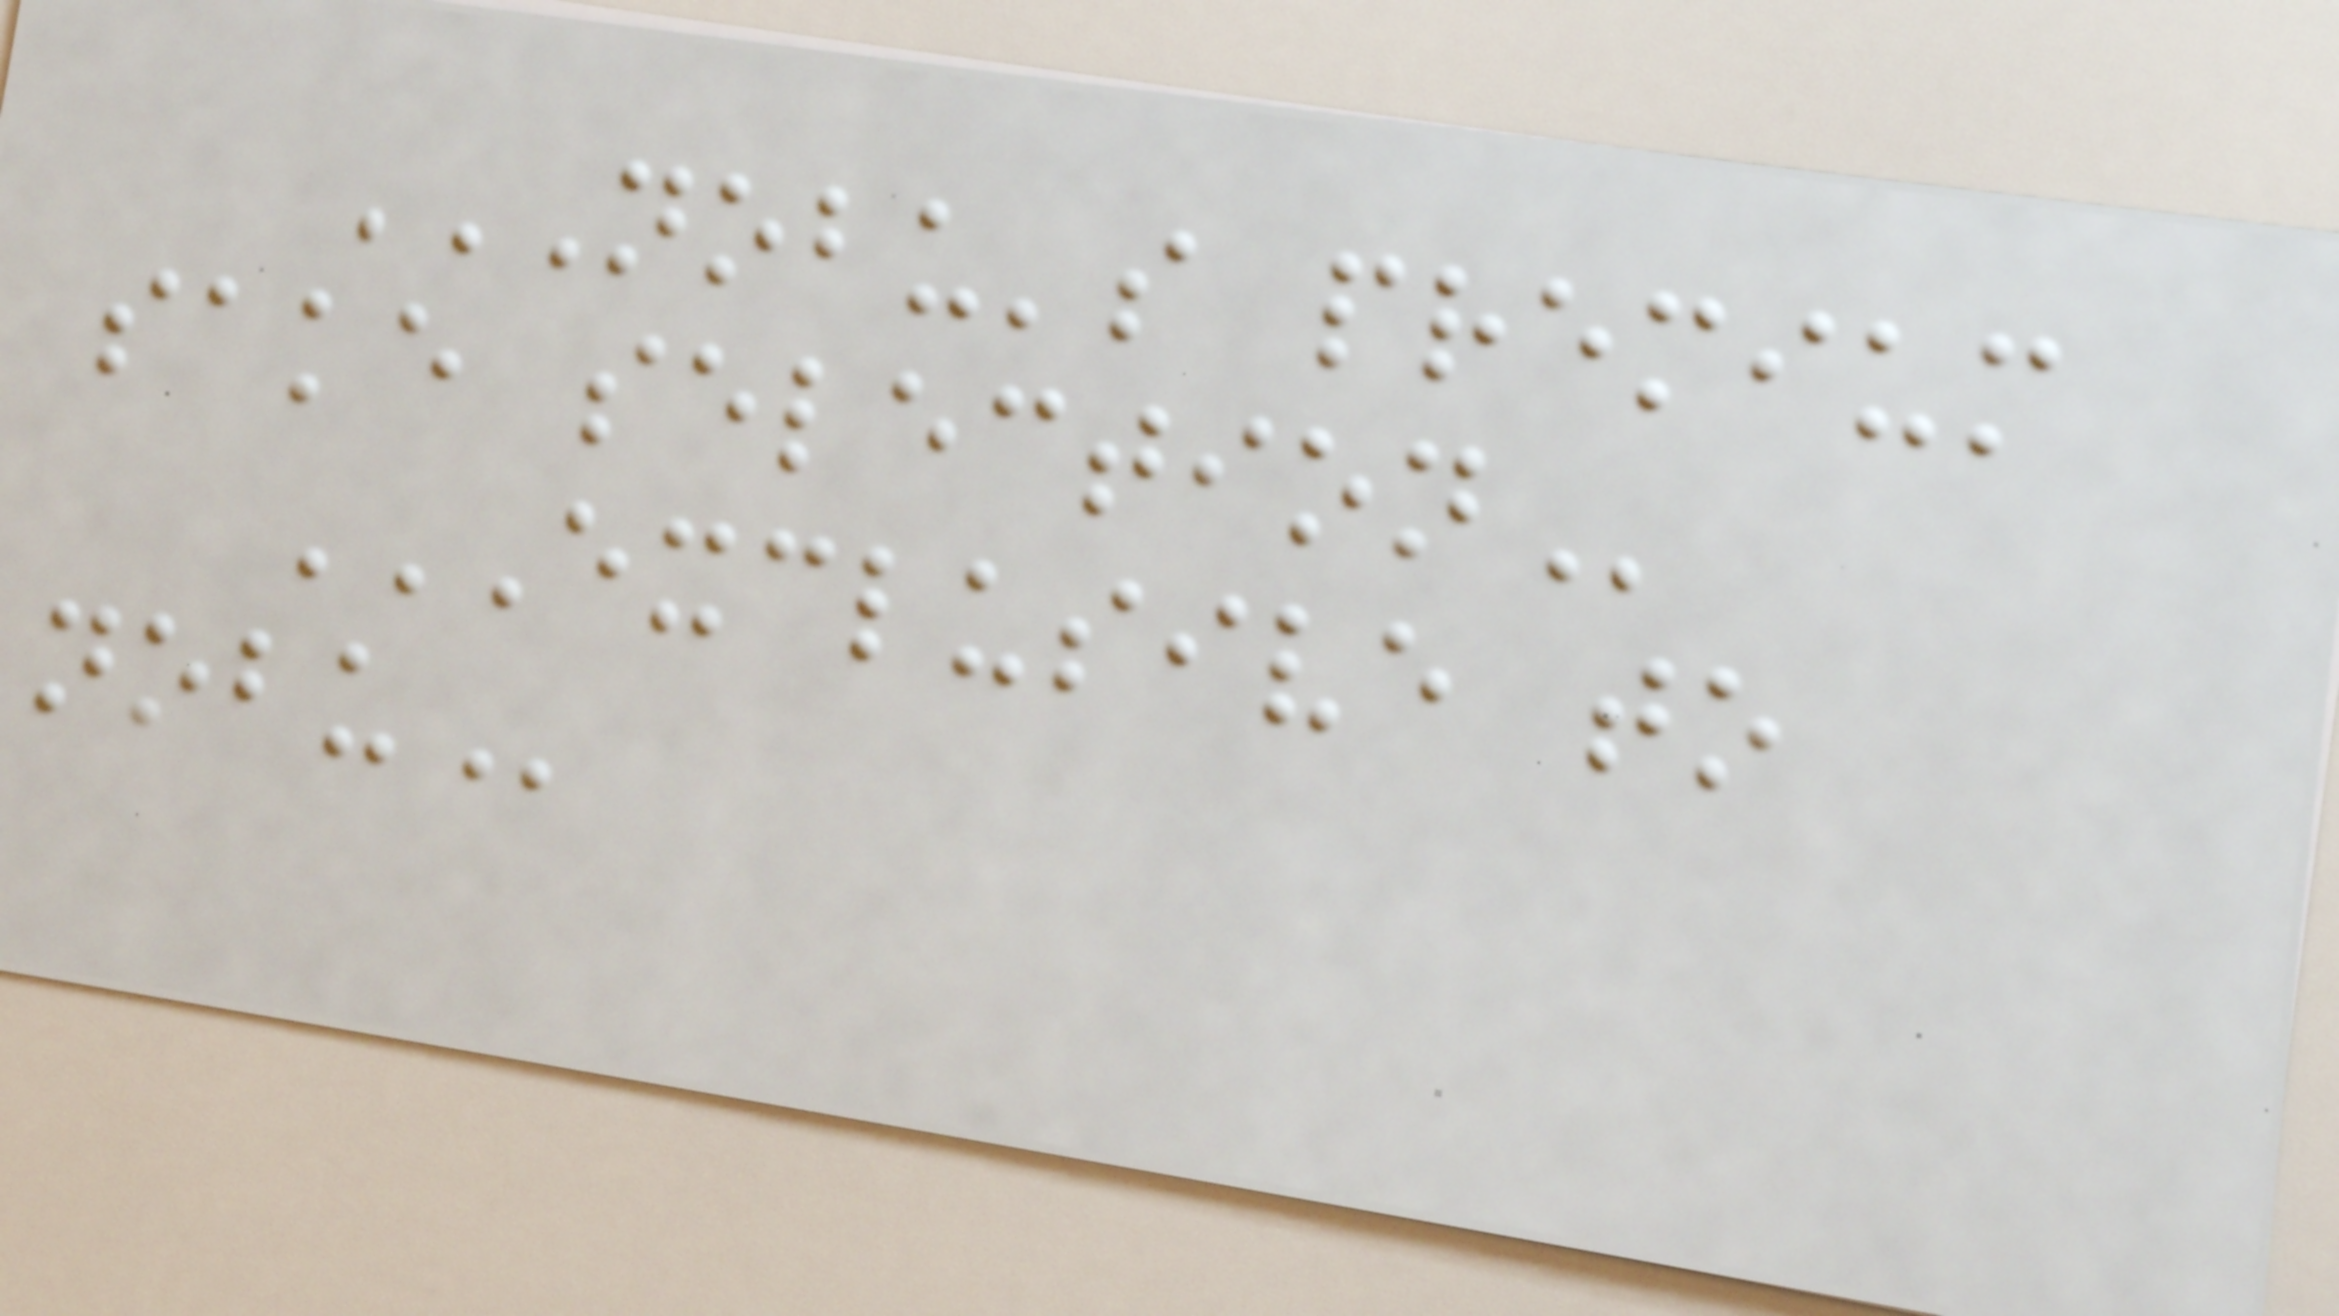NOBU'S PREMIUM
SAKE SELECTION
EXCLUSIVE TO
NOBU
